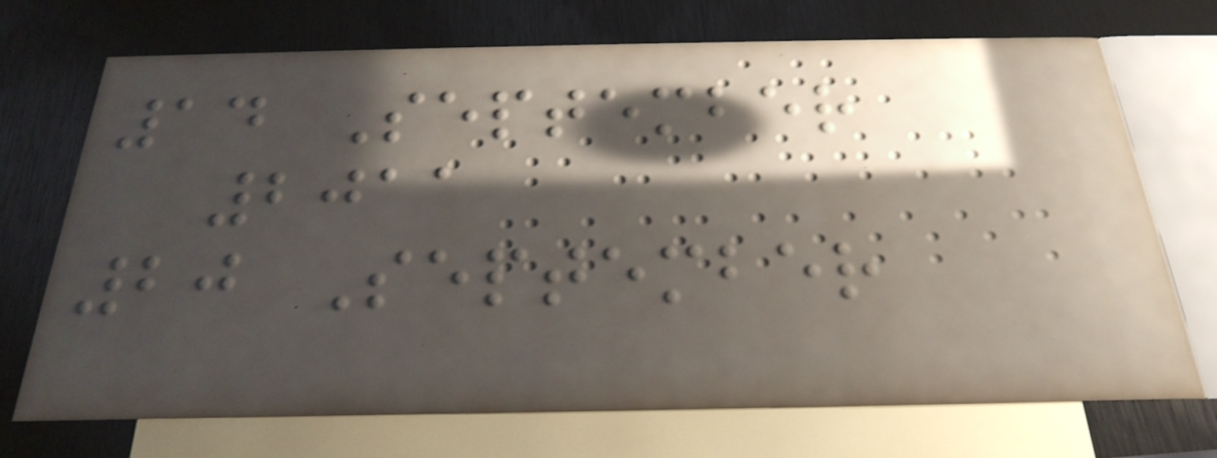14 September
2011
20 September
